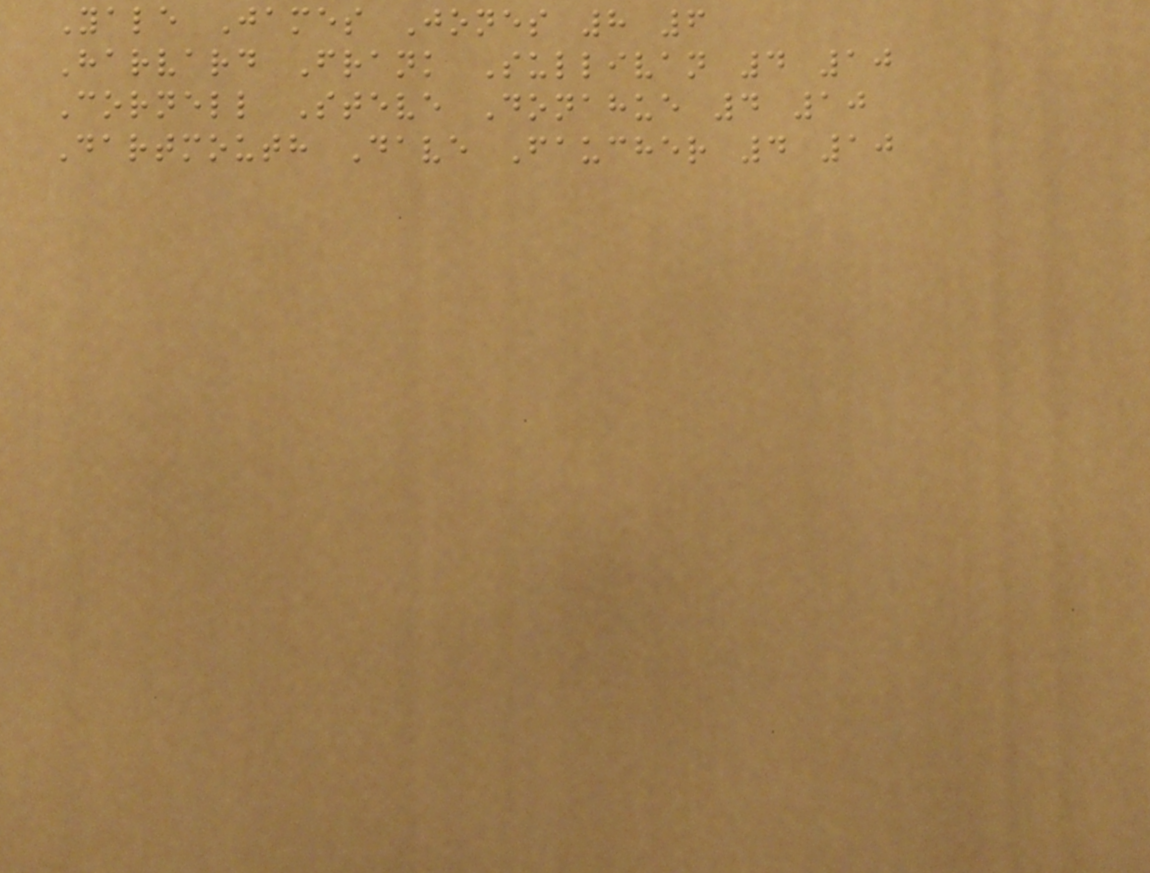Yale James Jones 8 6
Harvard Frank Sullivan 4 10
Cornell Steve Donahue 4 10
Dartmouth Dave Faucher 4 10
